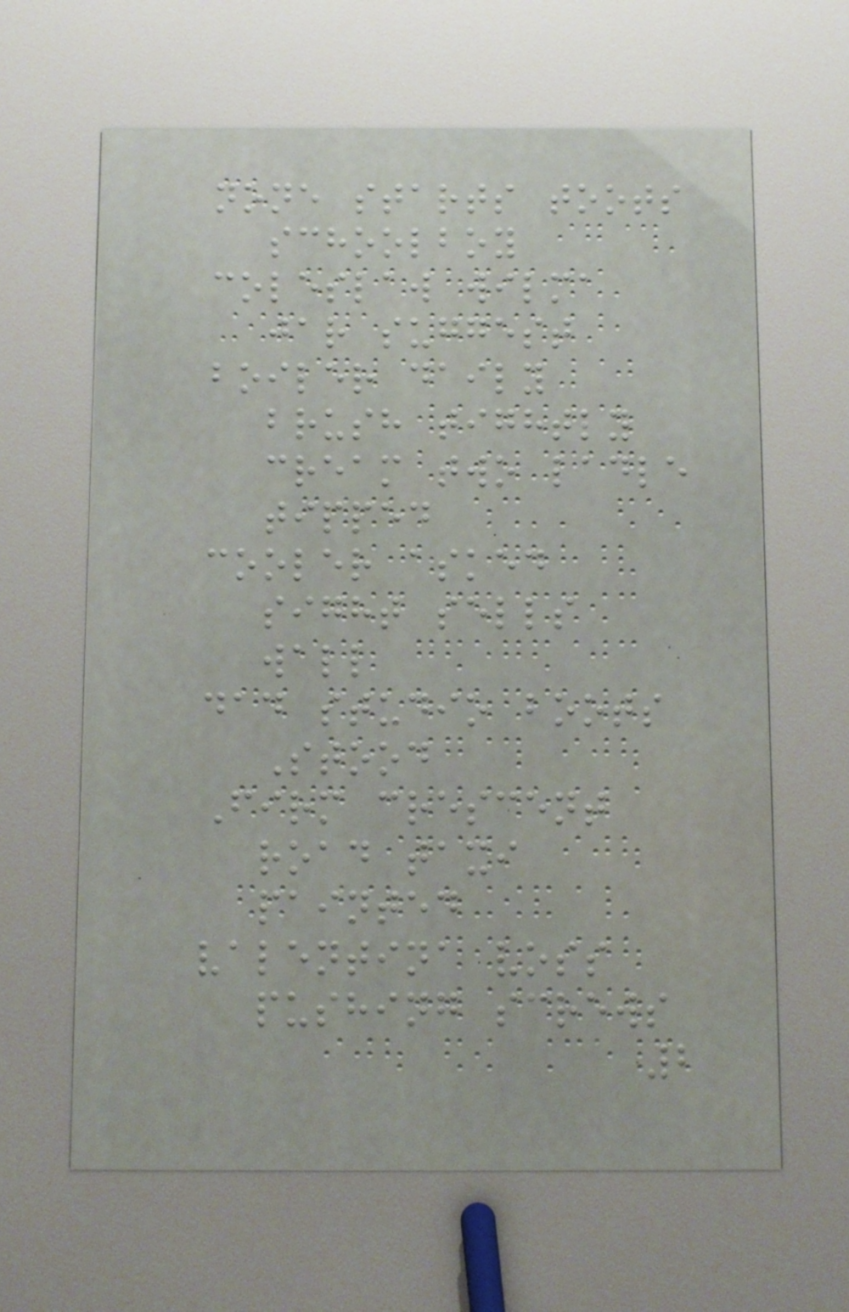none starts toots
schoolboy
coleslaw wilma
jar suggest
boiler daily
brush tightly
cream two ladle
tipped
cooler asked
sight sells
wall
dad studio boots
Stood
Firm crescent
road taxi
painted
valentina voss
pushing screws
2
